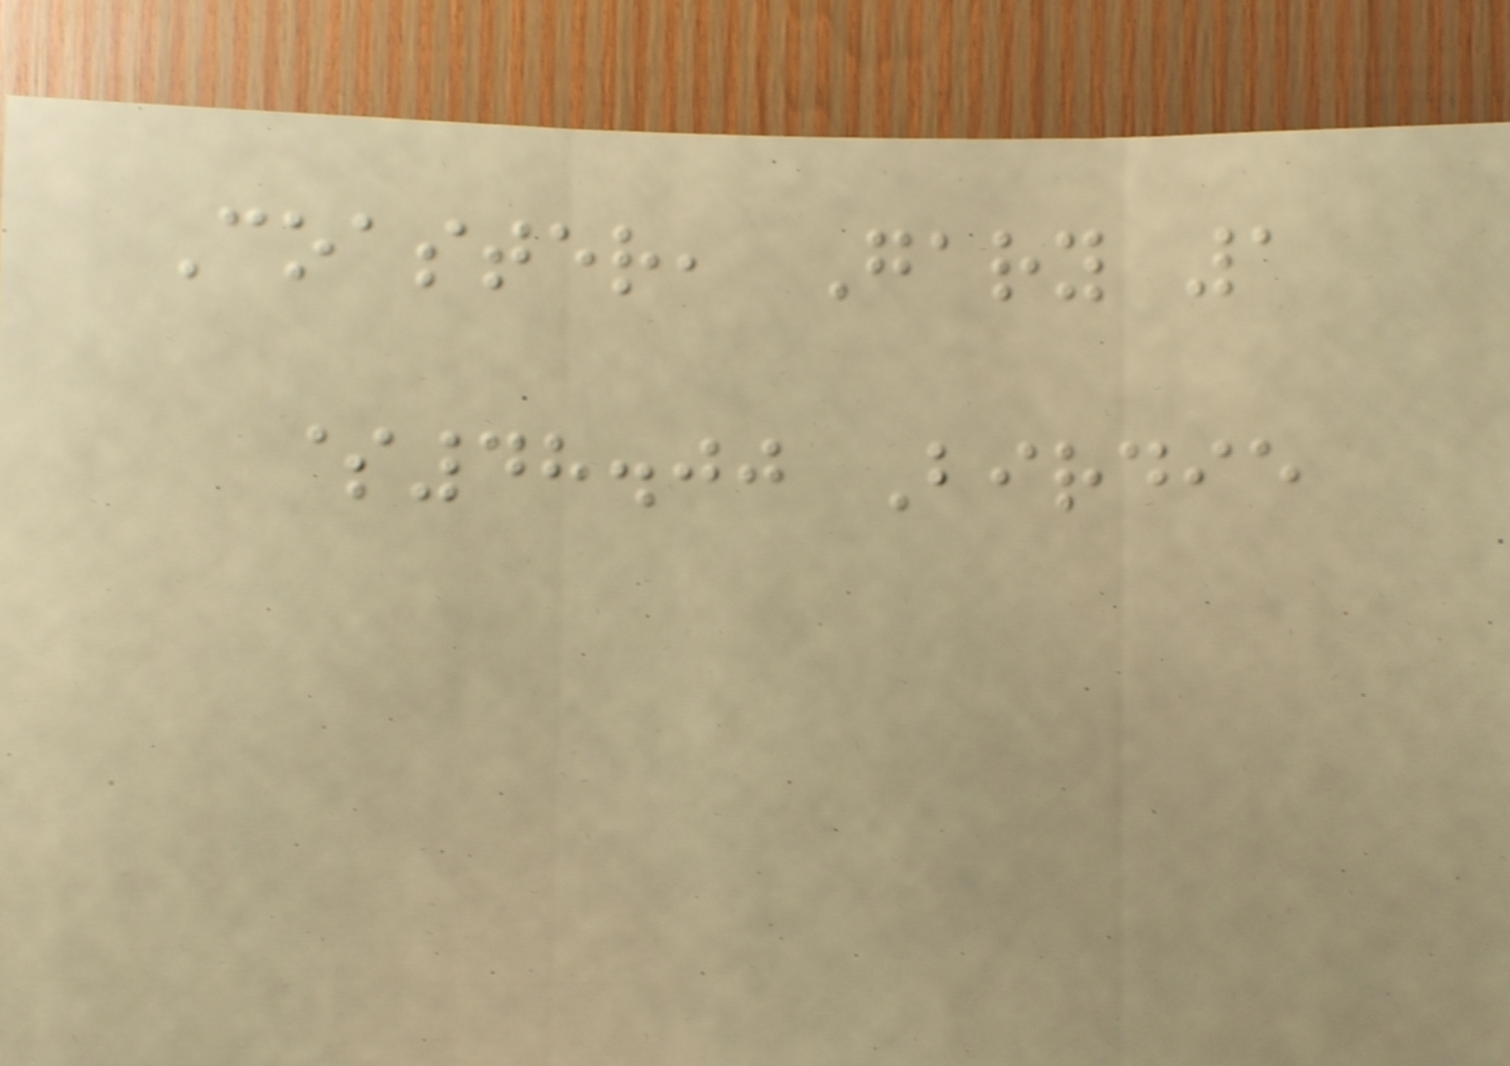Coaster, Gary 1
$48.00 Birdie
